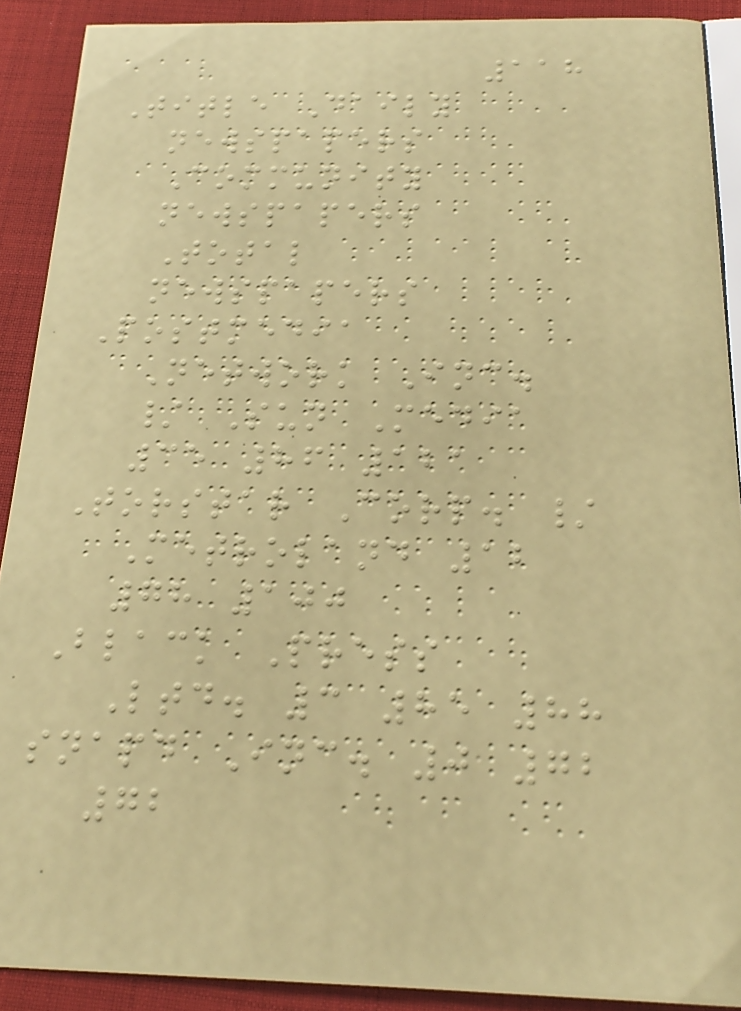118
Title Daily
newspapers
Community
newspapers
Total
newspapers
Postmedia
Network Inc.
/ Sun Media
35 86 121
Torstar Corp. /
Metroland 12
78 100
Black Press
Ltd. 3 85 88
snapd Inc. 0 72
72
